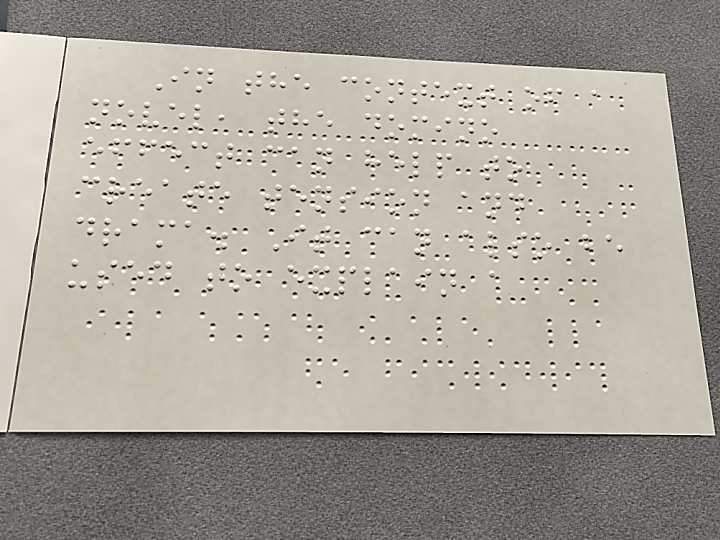In the context of a
novel, the domino
effect can help to
create tension and
drama. It can also be
used to explain a
